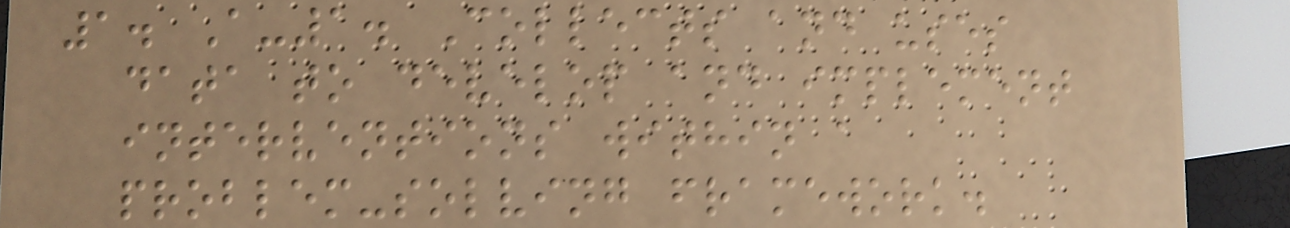1. A-1. Collects and uses
data to develop and implement
interventions within a
problem-solving framework.
